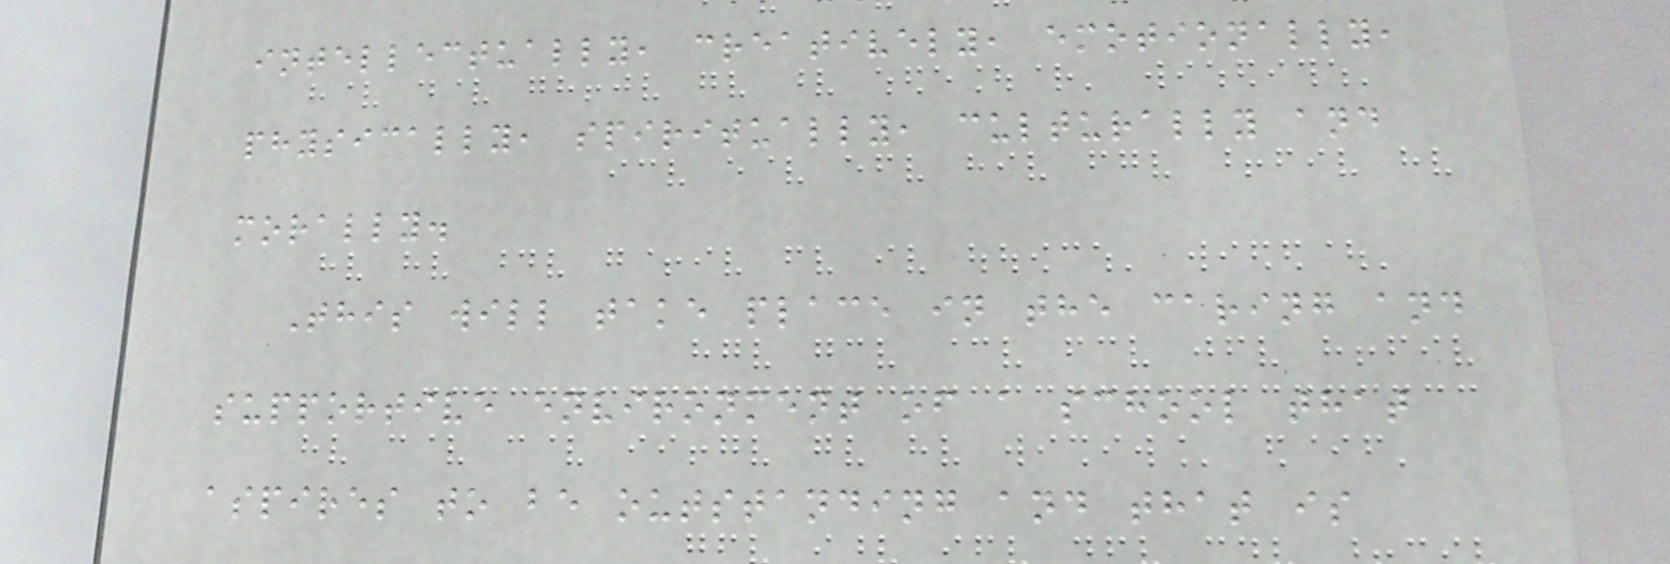intellectually, creatively, emotionally,
physically, spiritually, culturally and
morally.
This will take place in the caring and
supportive environment of a school that
aspires to be outstanding and that is
